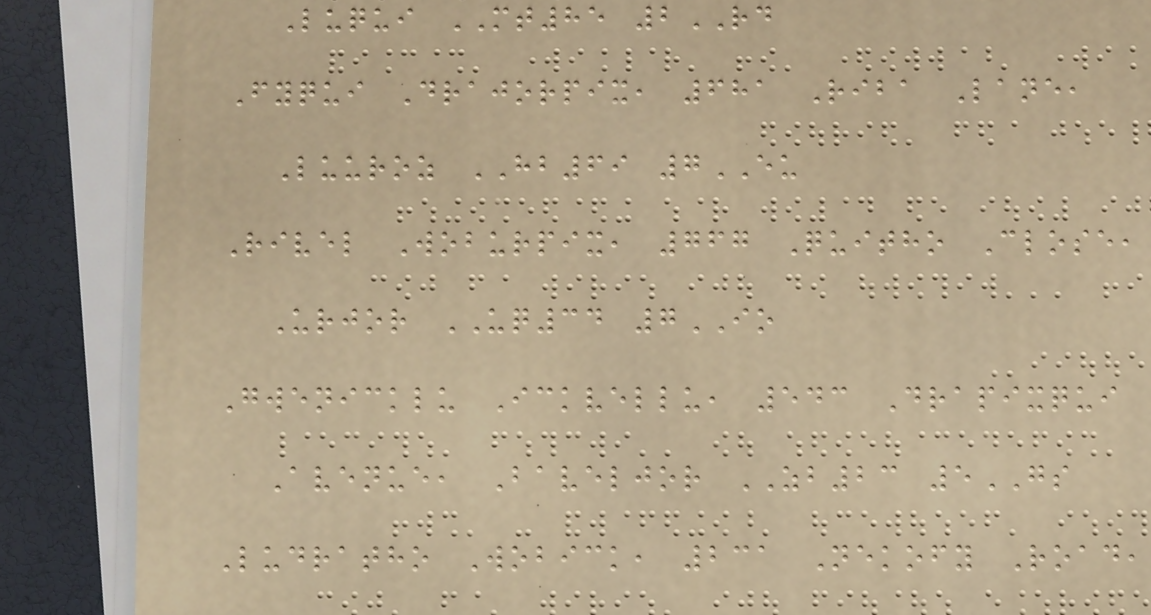Luqui MT85 2RD
Fyqui Drajorpix, 681 Riba Lane,
Luuroz HB69 7EU
Rivel Woburpix, 767 Quitho Close,
Urjor UQ34 7IO
Gwenicklu Ickvellu, 543 Drapixqui
Avenue, Baveljor ZB23 5GS
Ludratho Wobick, 231 Nekofy Road,
